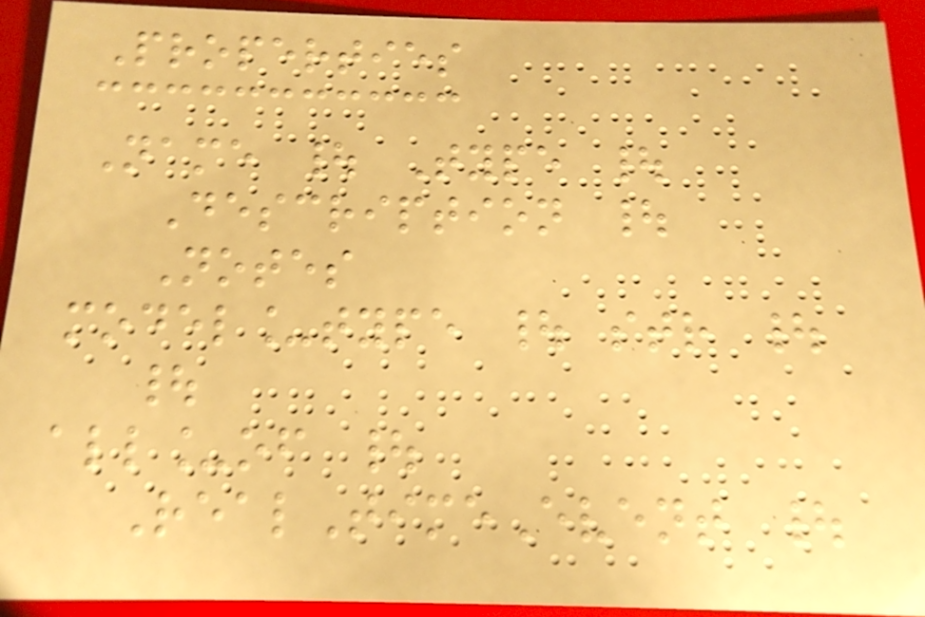Properties
Name | Type |
Description |
Notes
model_type | str |
|
all_of |
RealTimeEvent |
